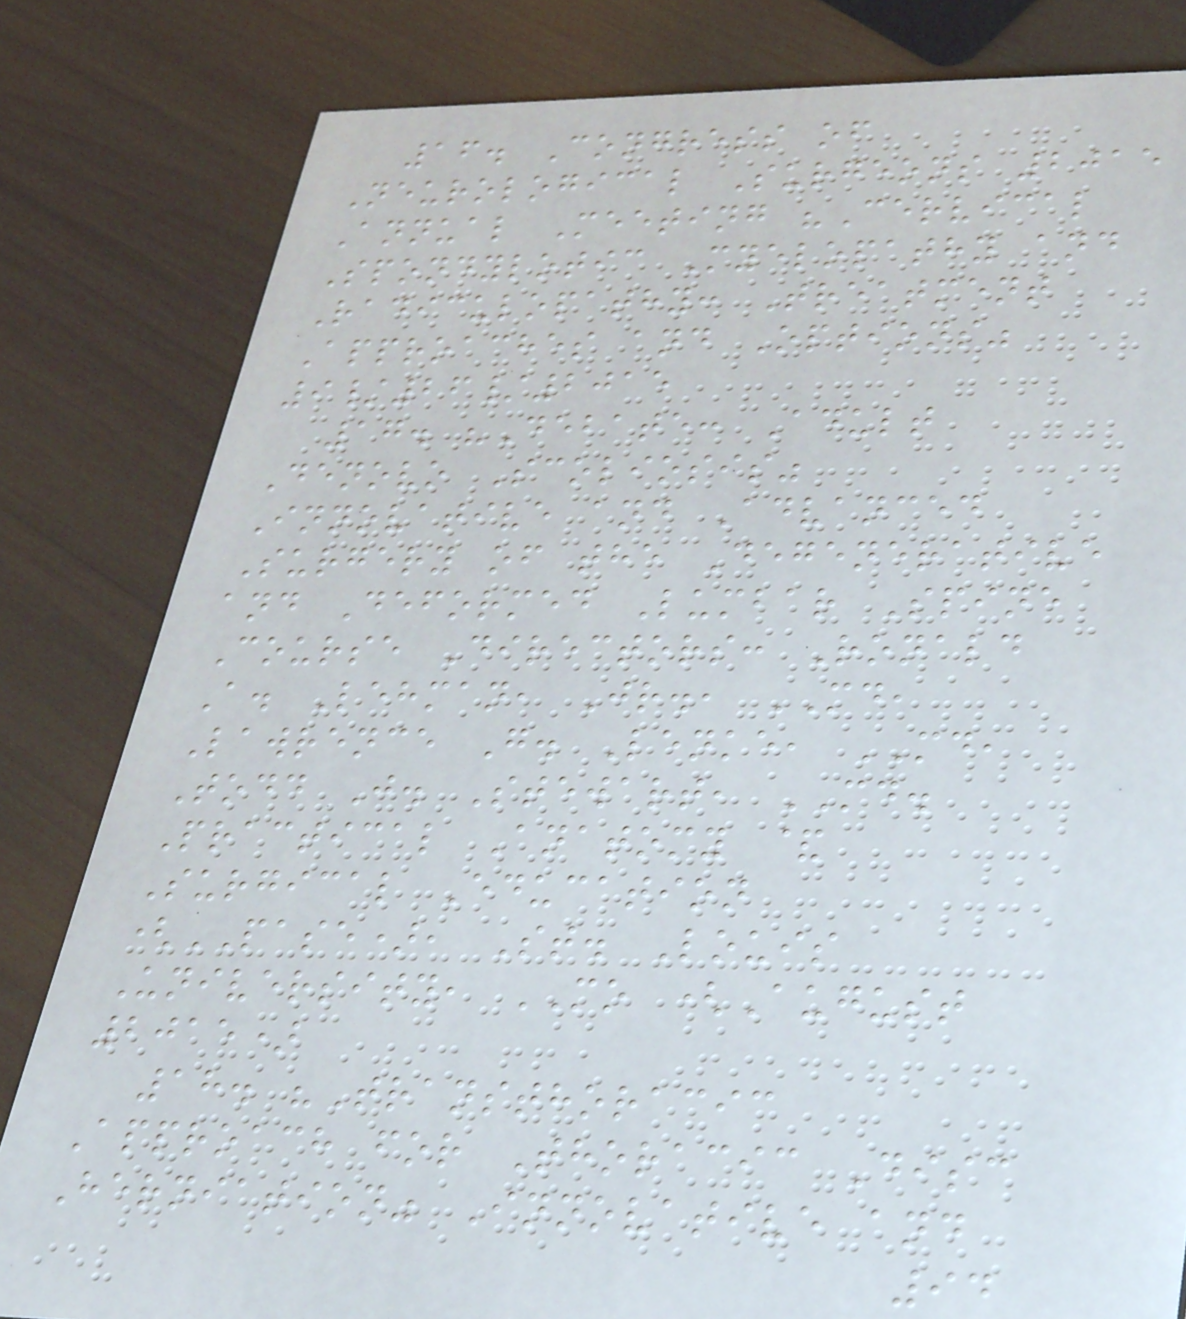16. Congress of
Neurological Surgeons 2015
Annual Meeting "Cervical
Spondylotic Myelopathy and
Radiculopathy: Treatment
Approaches and Options"
9/26/2015
17. "Debate: Adult
Denovo Scoliosis"
Innovative and Advanced
Surgery of the Degenerative
and Deformed Lumbar Spine
Course Directors: Ronald
A. Lehman, Jr., MD,
Lawrence G. Lenke, MD,
Todd J. Stewart, MD.
Practical Anatomy &
Surgical Education
(PASE), St. Louis
University, MO (August
2015)
18. "Transthoracic
Approach for Thoracic Disc
Herniation" Innovative and
94
